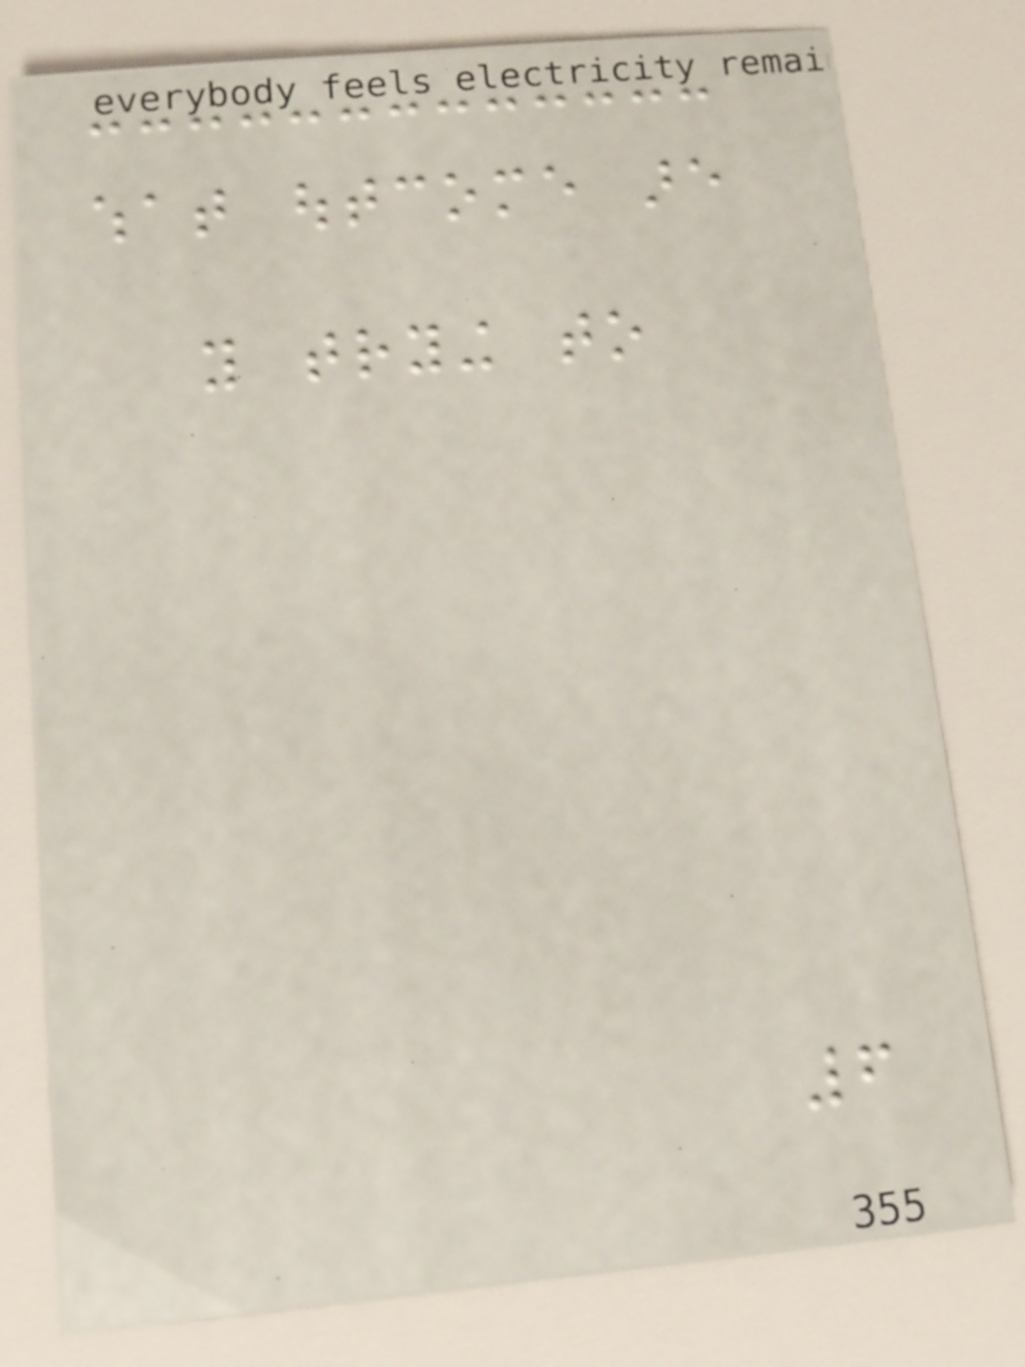what outcome are
you trying to
6
